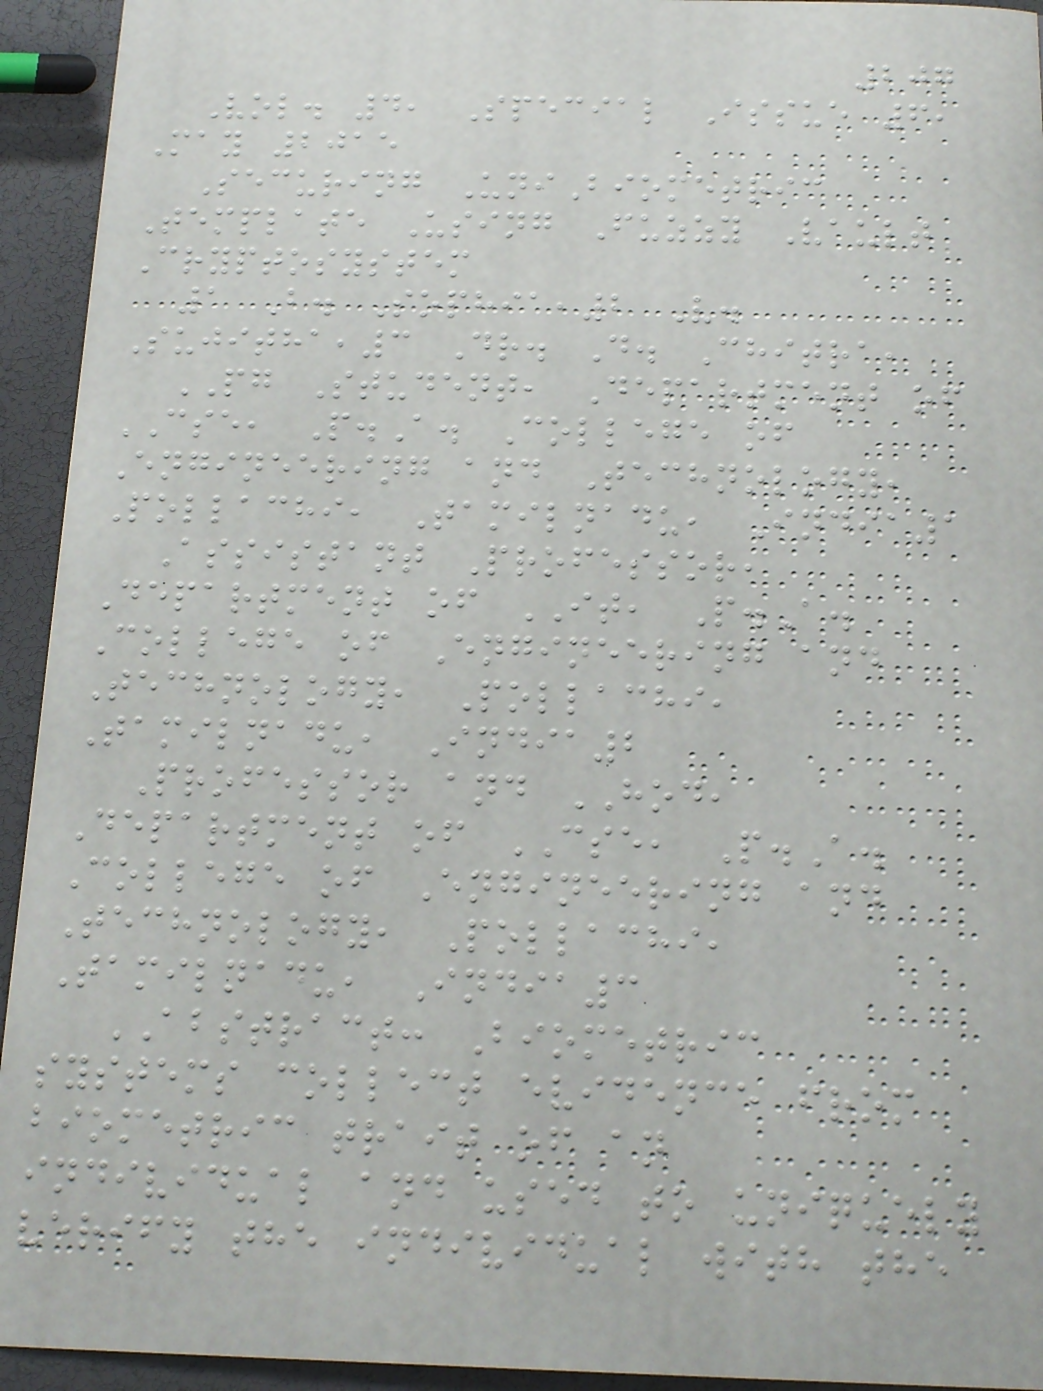207
Vol. 4, Special Issue 6,
May 2015
Securing UniBiometric
Template Using Fuzzy Vault
Cryptosystem
1 B. Sophia,2 V.
Sujitha,3 Dr. D. Chitra,
PG Student, Department of
CSE, P.A. College of
Engineering and Technology,
Pollachi, Tamilnadu, India1
Assistant Professor,
Department of IT, P.A.
College of Engineering and
Technology, Pollachi,
Tamilnadu, India2
Professor and HOD,
Department of CSE, P.A.
College of Engineering and
Technology, Pollachi,
Tamilnadu, India3
ABSTRACT: Biometric
systems collect evidence from
biometric trait of an
individual and used to uniquely
verify the individual with the
